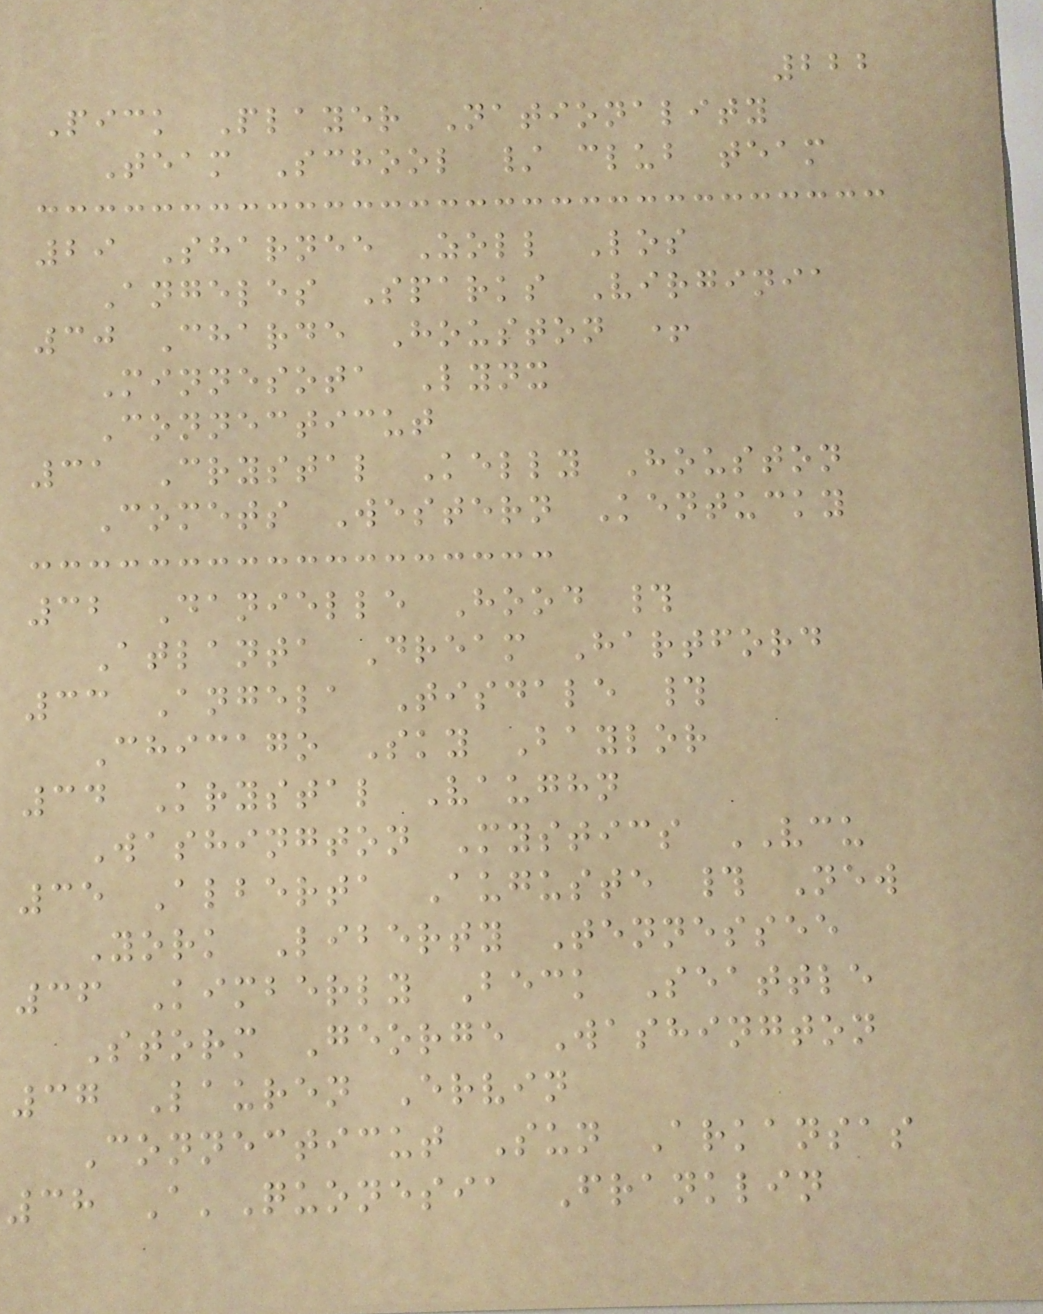222
Pick Player Nationality
Team School / club team
29 Sharnee Zoll Los
Angeles Sparks Virginia
30 Charde Houston +
Minnesota Lynx
Connecticut
31 Crystal Kelly Houston
Comets Western Kentucky
32 Danielle Hood #
Atlanta Dream Hartford
33 Angela Tisdale #
Chicago Sky Baylor
34 Krystal Vaughn
Washington Mystics VCU
35 Alberta Auguste # New
York Liberty Tennessee
36 Kimberly Beck Seattle
Storm George Washington
37 Lauren Ervin
Connecticut Sun Arkansas
38 A'Quonesia Franklin
